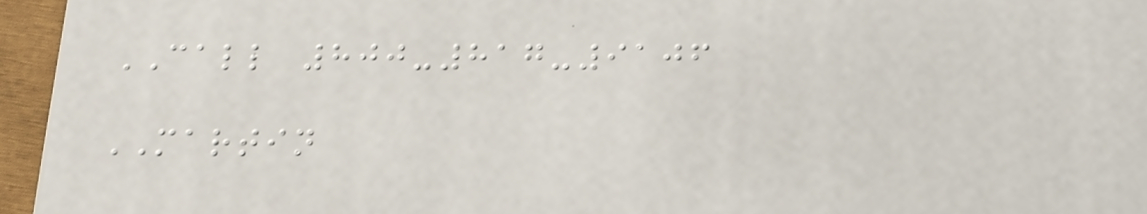CALL 800-817-9106
MARTIN
